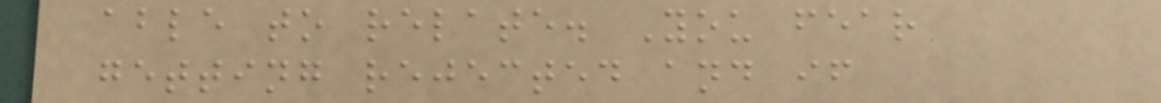able to relate. You fear
getting rejected and if
